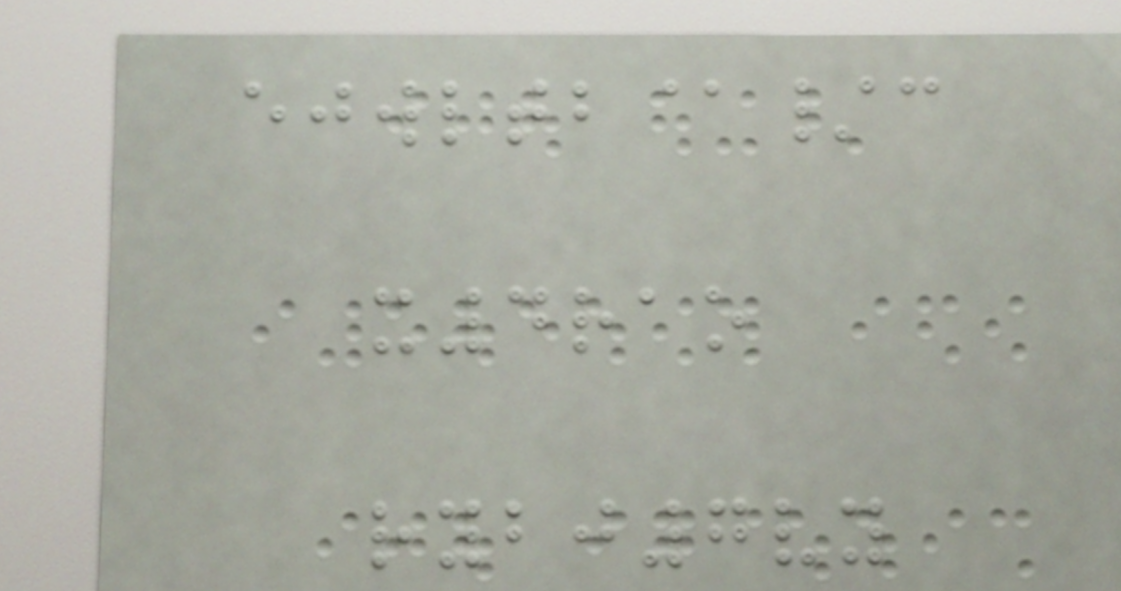ejwltb@/c
x4rao
rybj7vy
